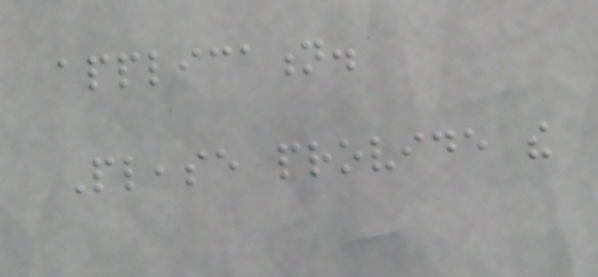application.
Please provide the
